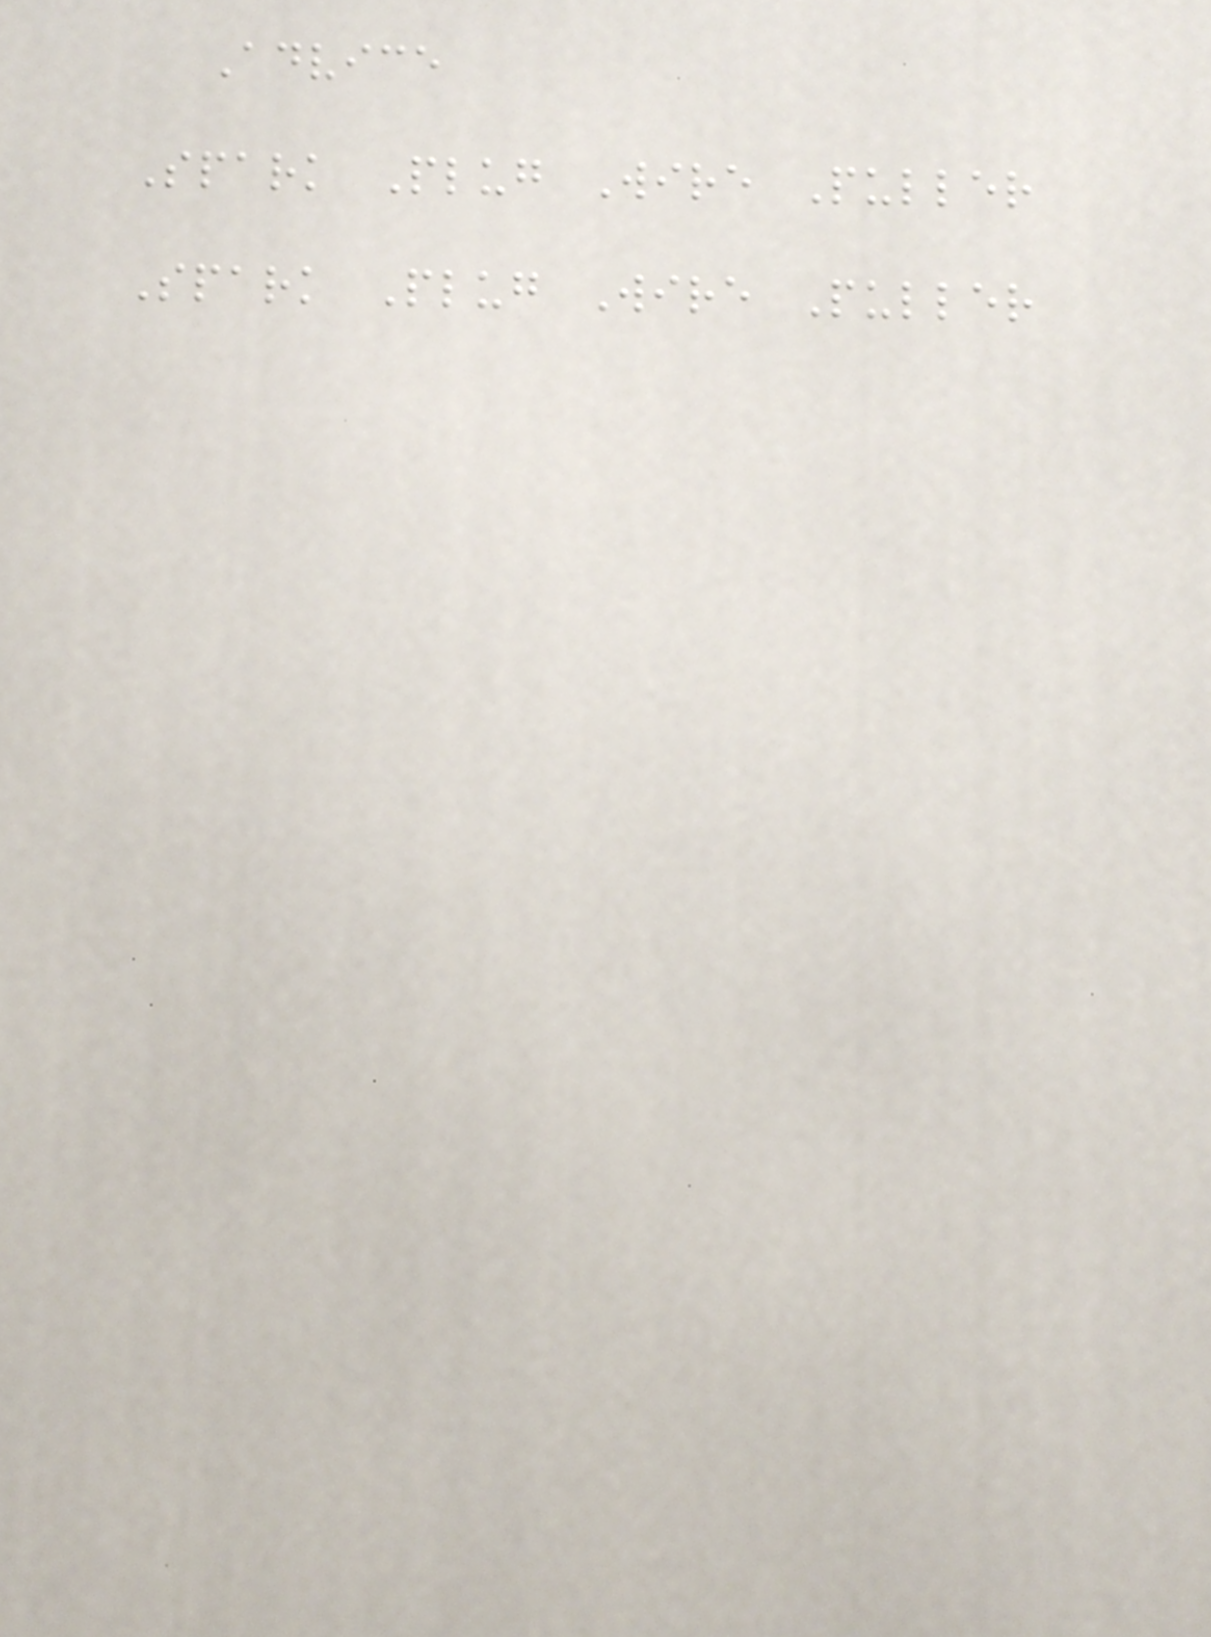Advice
Spark Plug Wire Puller
Spark Plug Wire Puller
